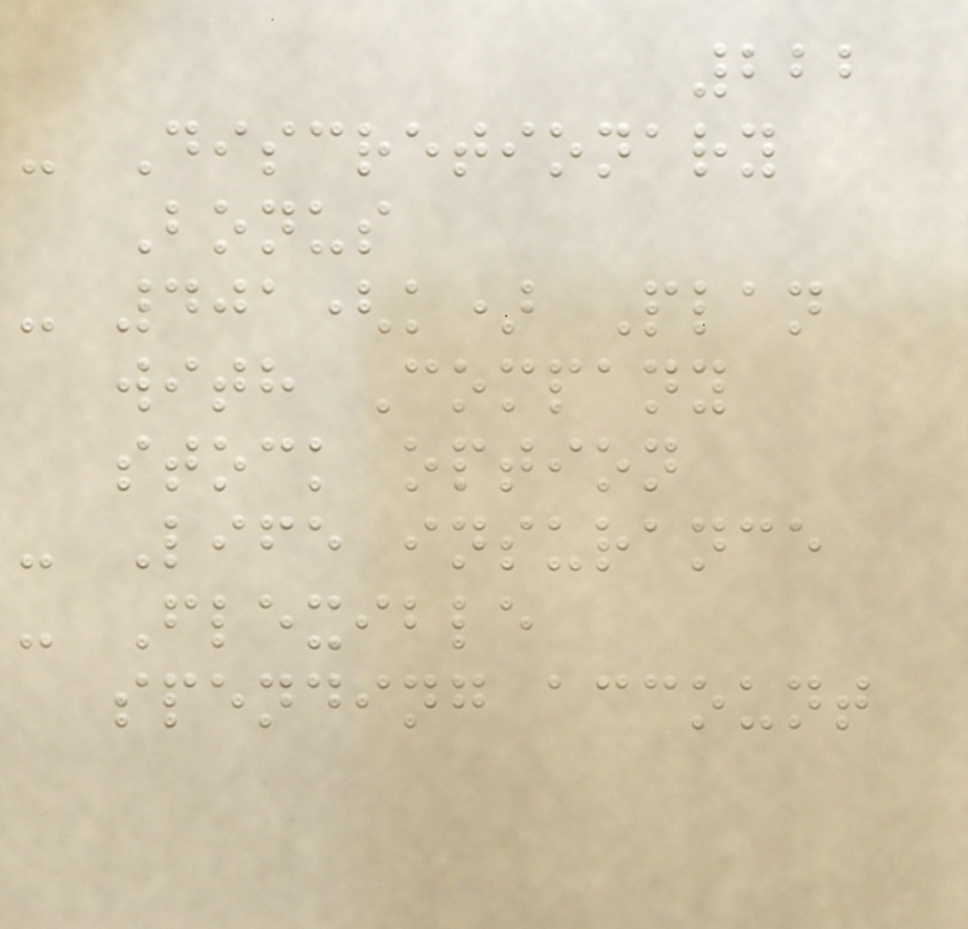222
- Discretionary
Bonus
- 401(k) Plan
with Company
stock option
- Life insurance
- Flexible
spending account
